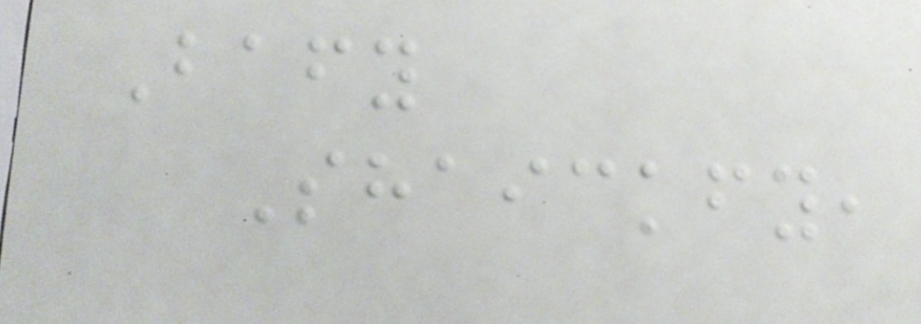Bafy
Shaickfy,
